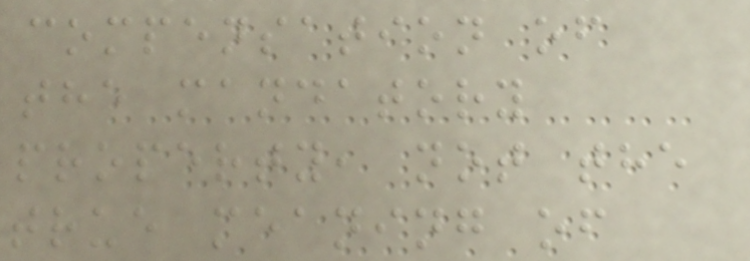compensation of
the mandatory
property, not the
true meaning of
